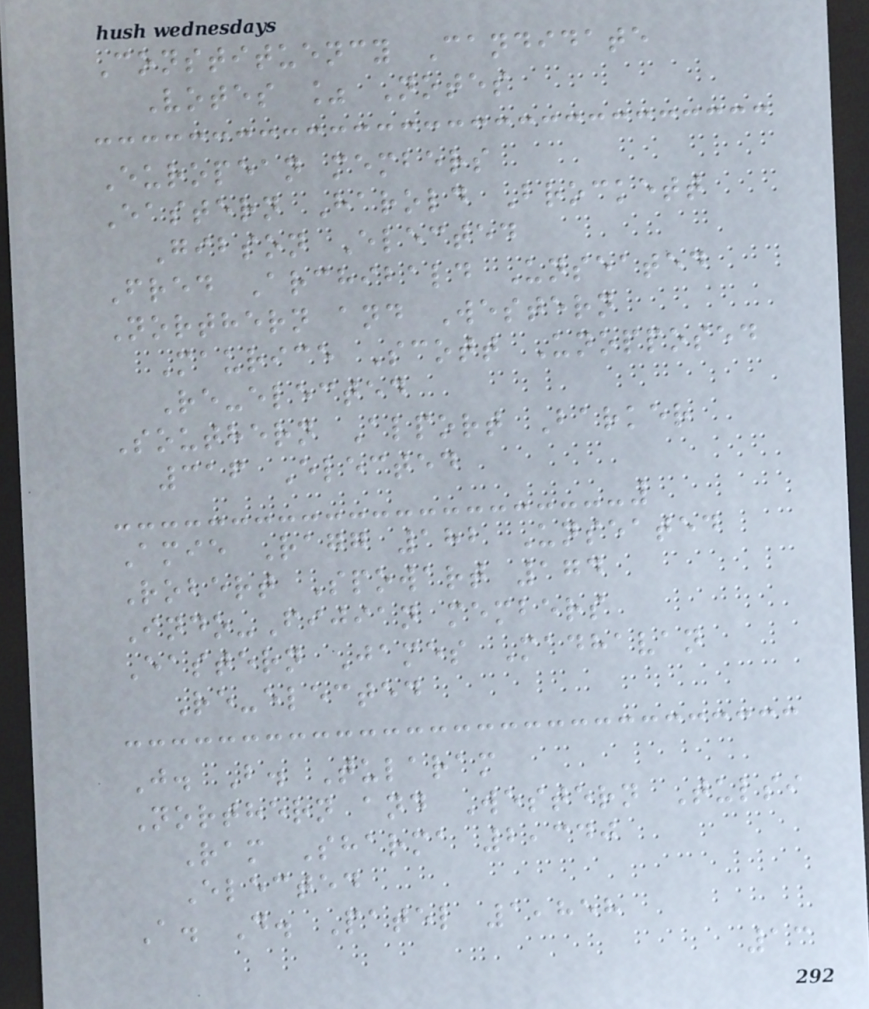Constituency Candidate
Votes % Notes
European members
Eastern Harold Brockett
Gibson Elected
Fred Archibald Unseated
Northern and Western
Maurice Scott Unopposed
Re-elected
Southern Alport Barker
316 Elected
Amie Ragg 182 Unseated
Robert Spowart 174
Indo-Fijian members
Eastern James Madhavan
Re-elected
J. B. Tularam
Northern and Western Tulsi
Ram Sharma 2,340
Elected
A. D. Patel 1,858
13
